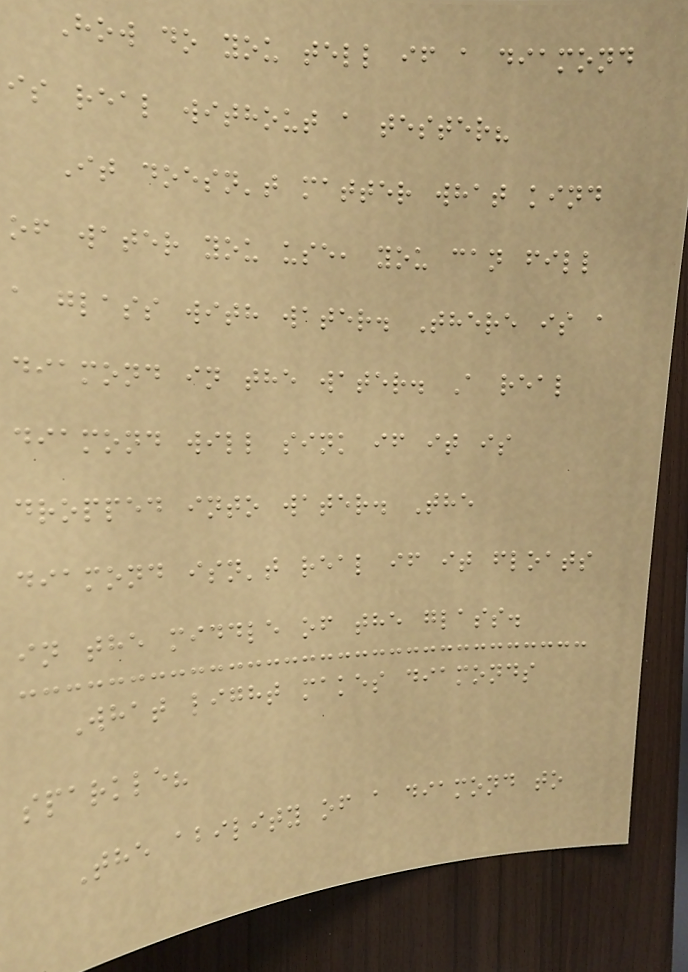How do you tell if a diamond
is real without a tester?
It doesn't matter what kind
of water you use, you can fill
a glass with water. There is a
diamond in the water. A real
diamond will sink if it is
dropped into water. The
diamond isn't real if it floats
in the middle of the glass.
What light makes diamonds
sparkle?
The ability of a diamond to
